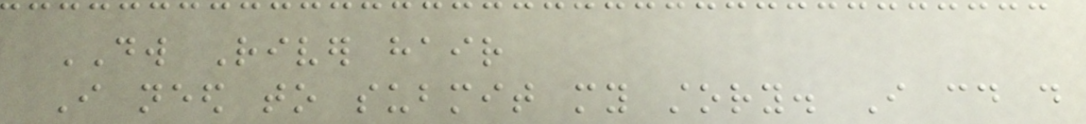DW River hair
I need to submit my story. I could do
